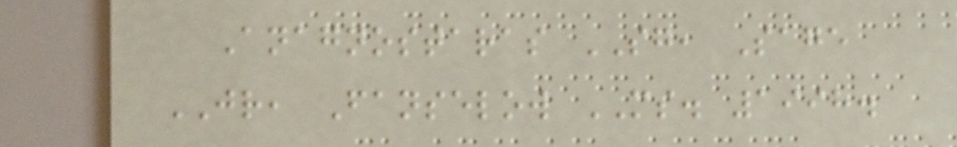Anagnostaras SG, Sage
JR, Fanselow MS. 1998.
